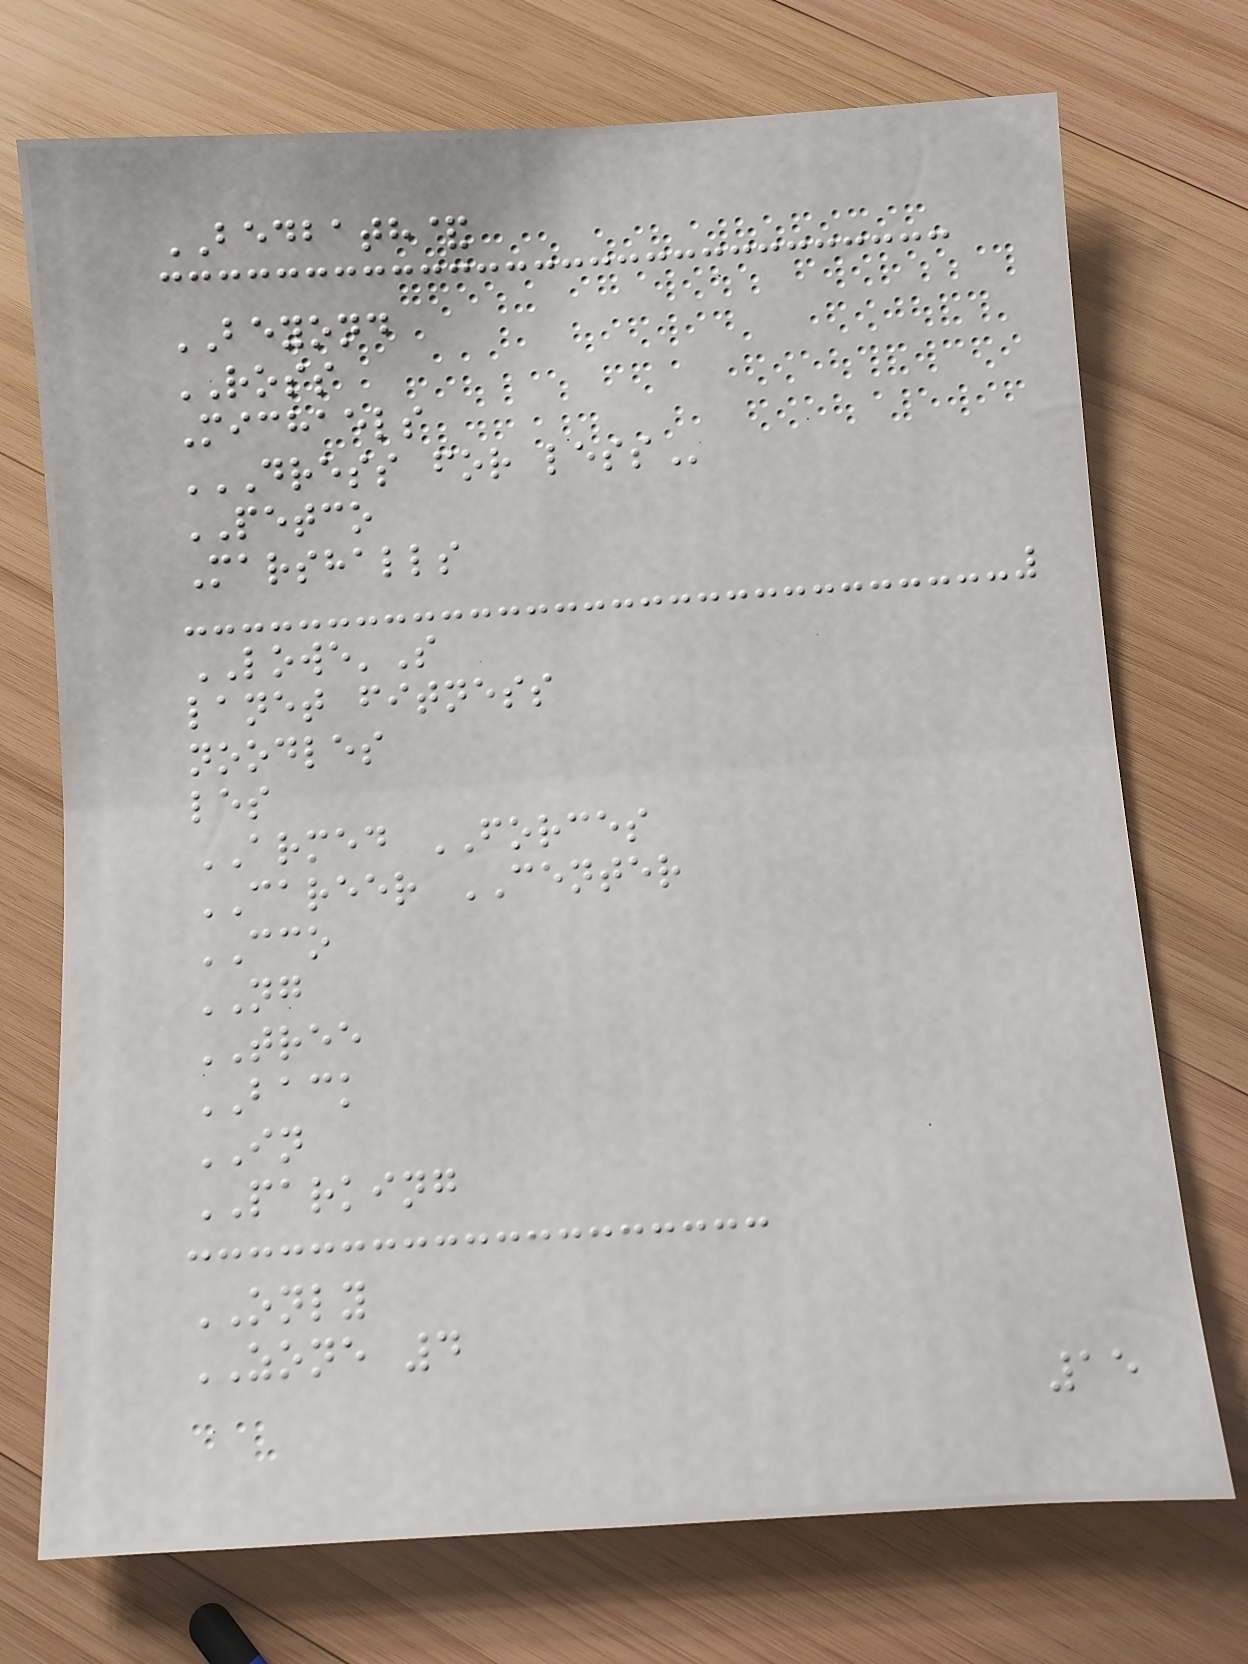BEDBATH&
BEYOND
ROSS
Michaels
DRESS FOR LESS
PETCO
Marshalls
LOWE'S
lanet fitness
noodles
les
ARMED FORCES
CAREER CENTER
CCO
NG
TREE
BACK
IN
PARKING
ONLY
ZONE 4
15
